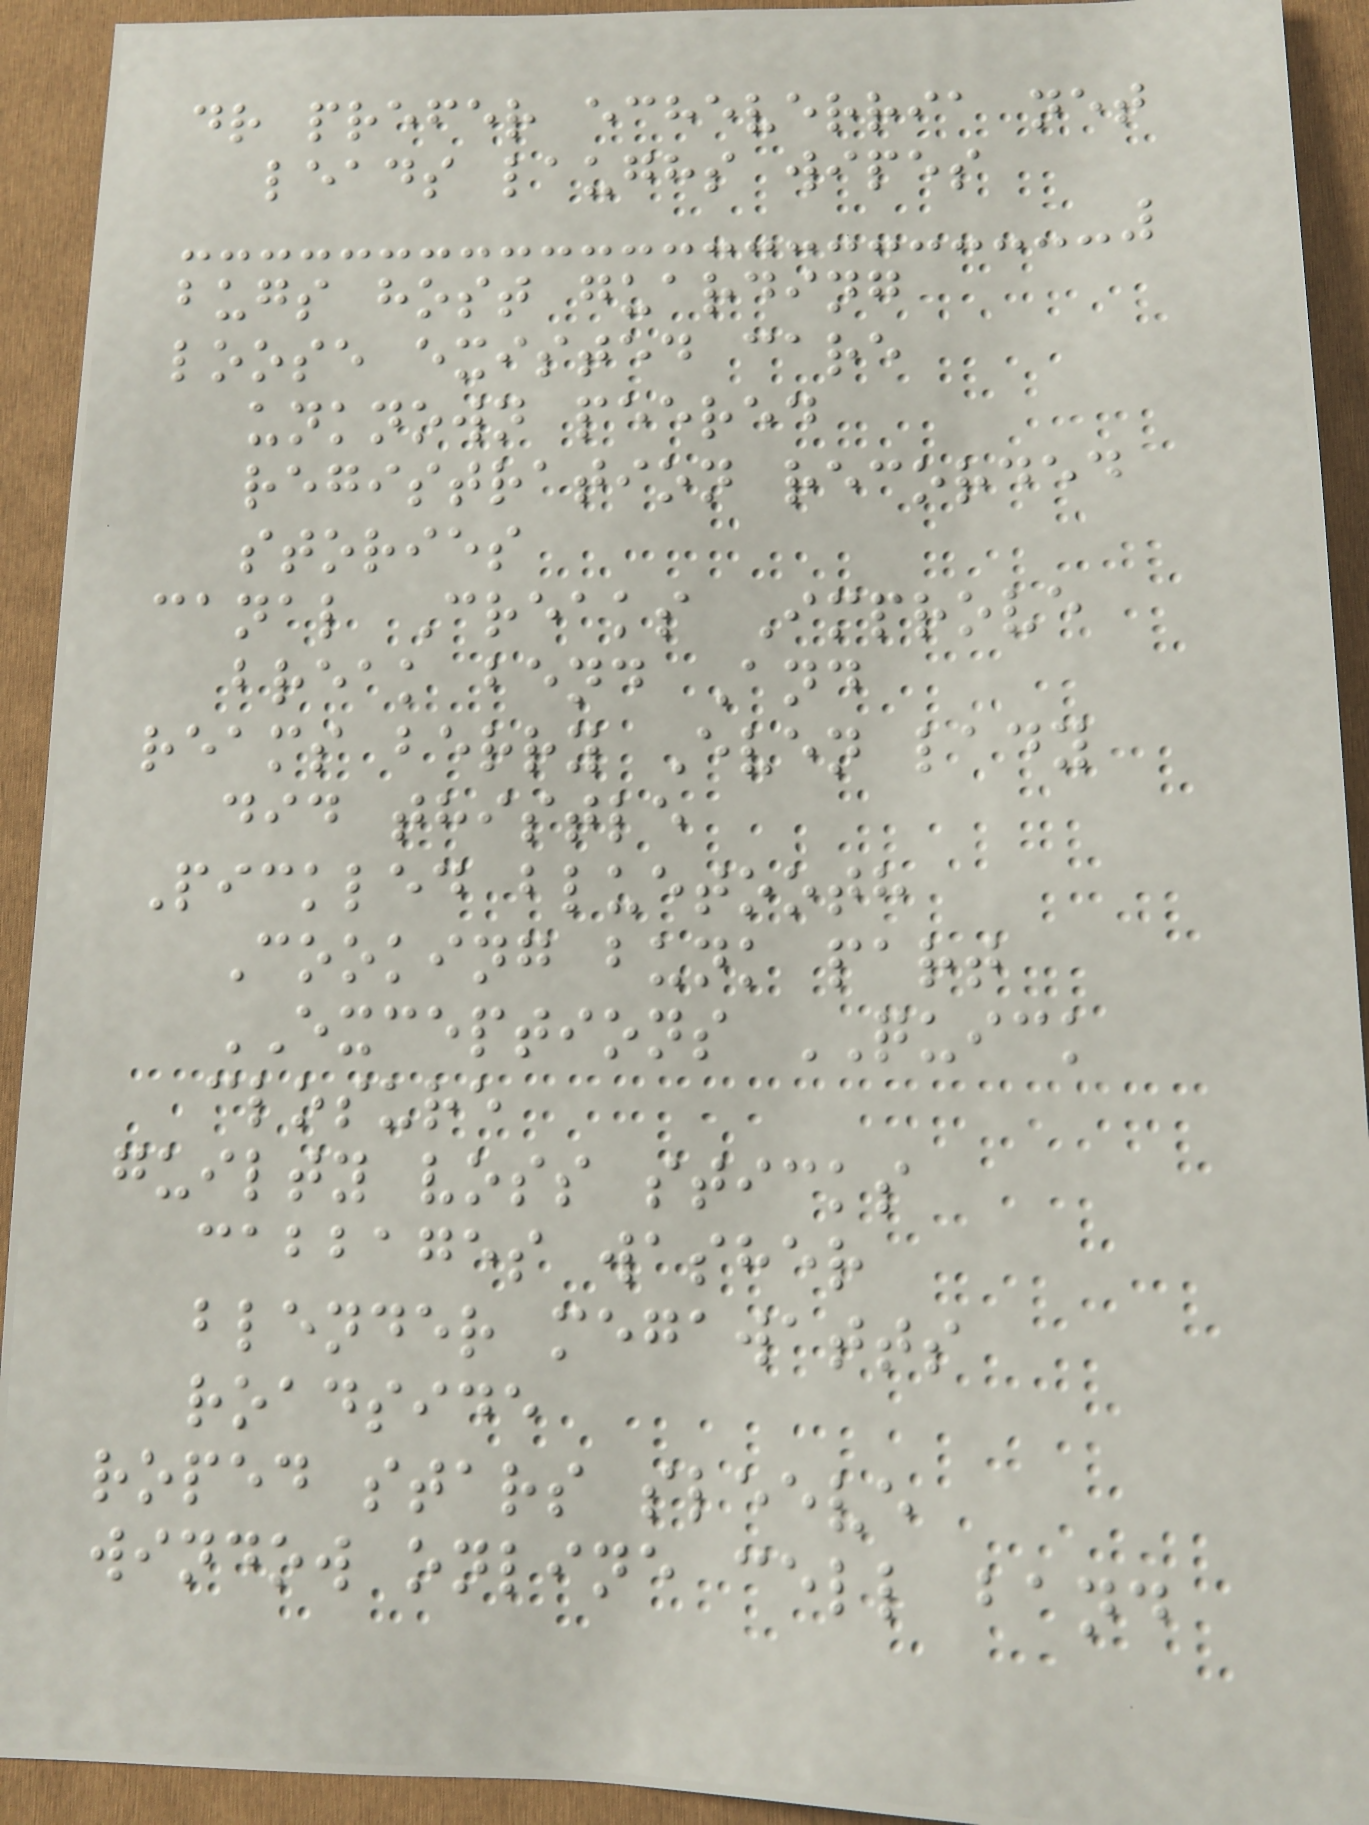dr prefer echeverria net
leads laughs wipes
bugs host guarding
loose existed care
unknown peered
registration recorded
stories
canal Creaks Improve
break bend And
reams berry Even lady
did thistle
Pickled bluetooth
Cooking bunk part
EXCEPTIONS QUICK
closure
guilty voss sticks
cabbages washer
blender megawatts
roadside
roped stars sleeve
window online cell band
